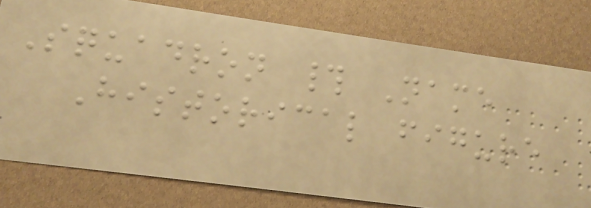Squadron # Name
Historical figure
